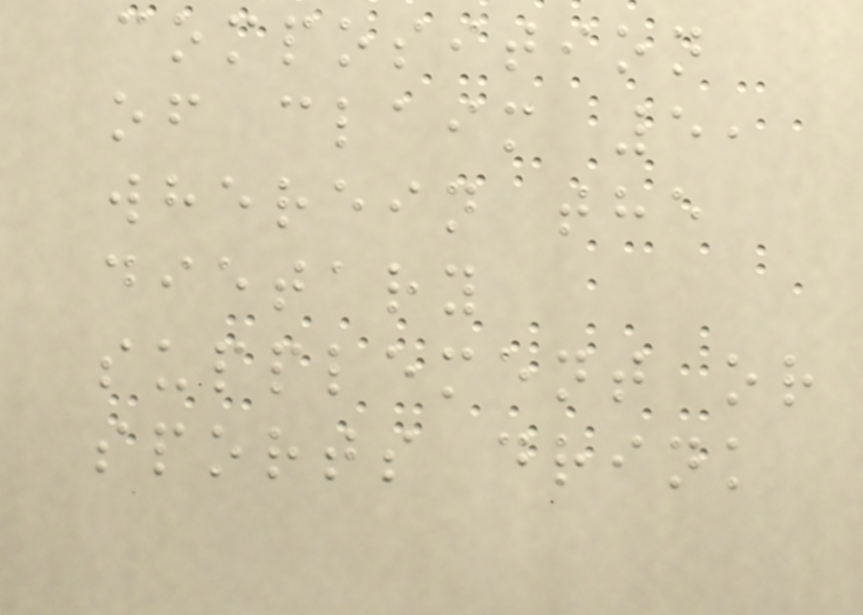composition
of claim 5,
wherein the
dietary
supplement or
sports drink
